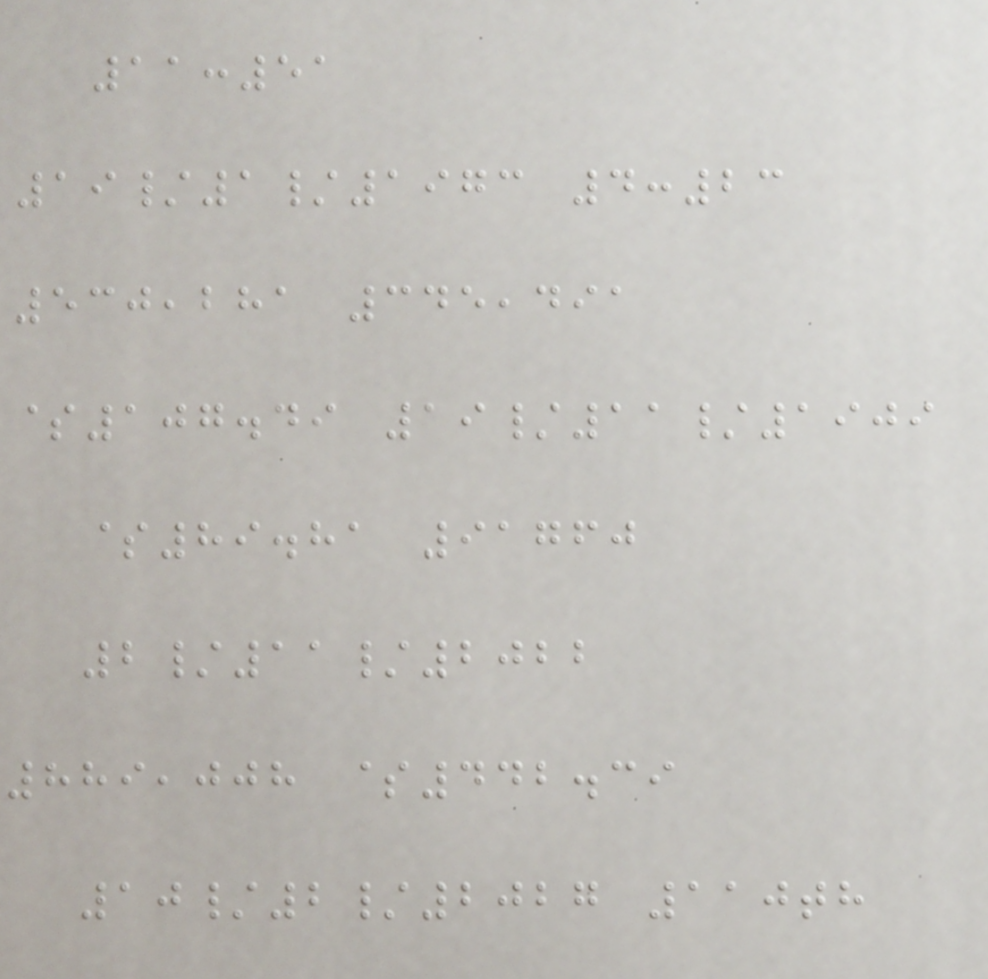11:51
19/1/1973 4:23
530,281 345,491
$107.49 19/11/1909
$89.81 91760
2/11/2022
889,008 $442.39
10/2/2027 110th
